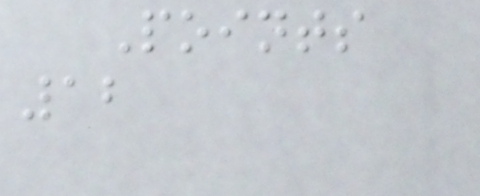Points
12
